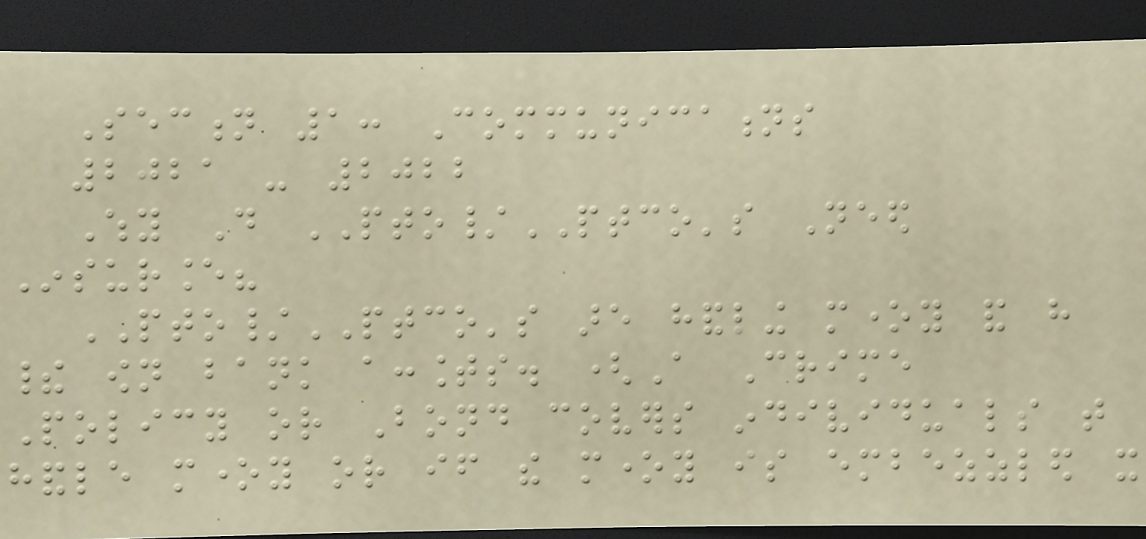Section 1: Communications
2021 - 2022
Why Do PTO/PTCO's Need
Insurance?
PTO/PTCO's are handling money and have
their own bank accounts. (A Crime
Policy or Bond covers individuals that
handle money or if the money is embezzled it
